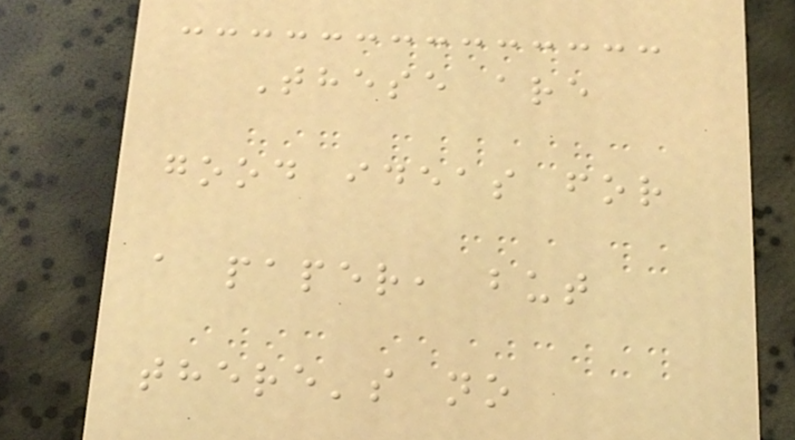These are
good ideas for
a paper, but
there's no
